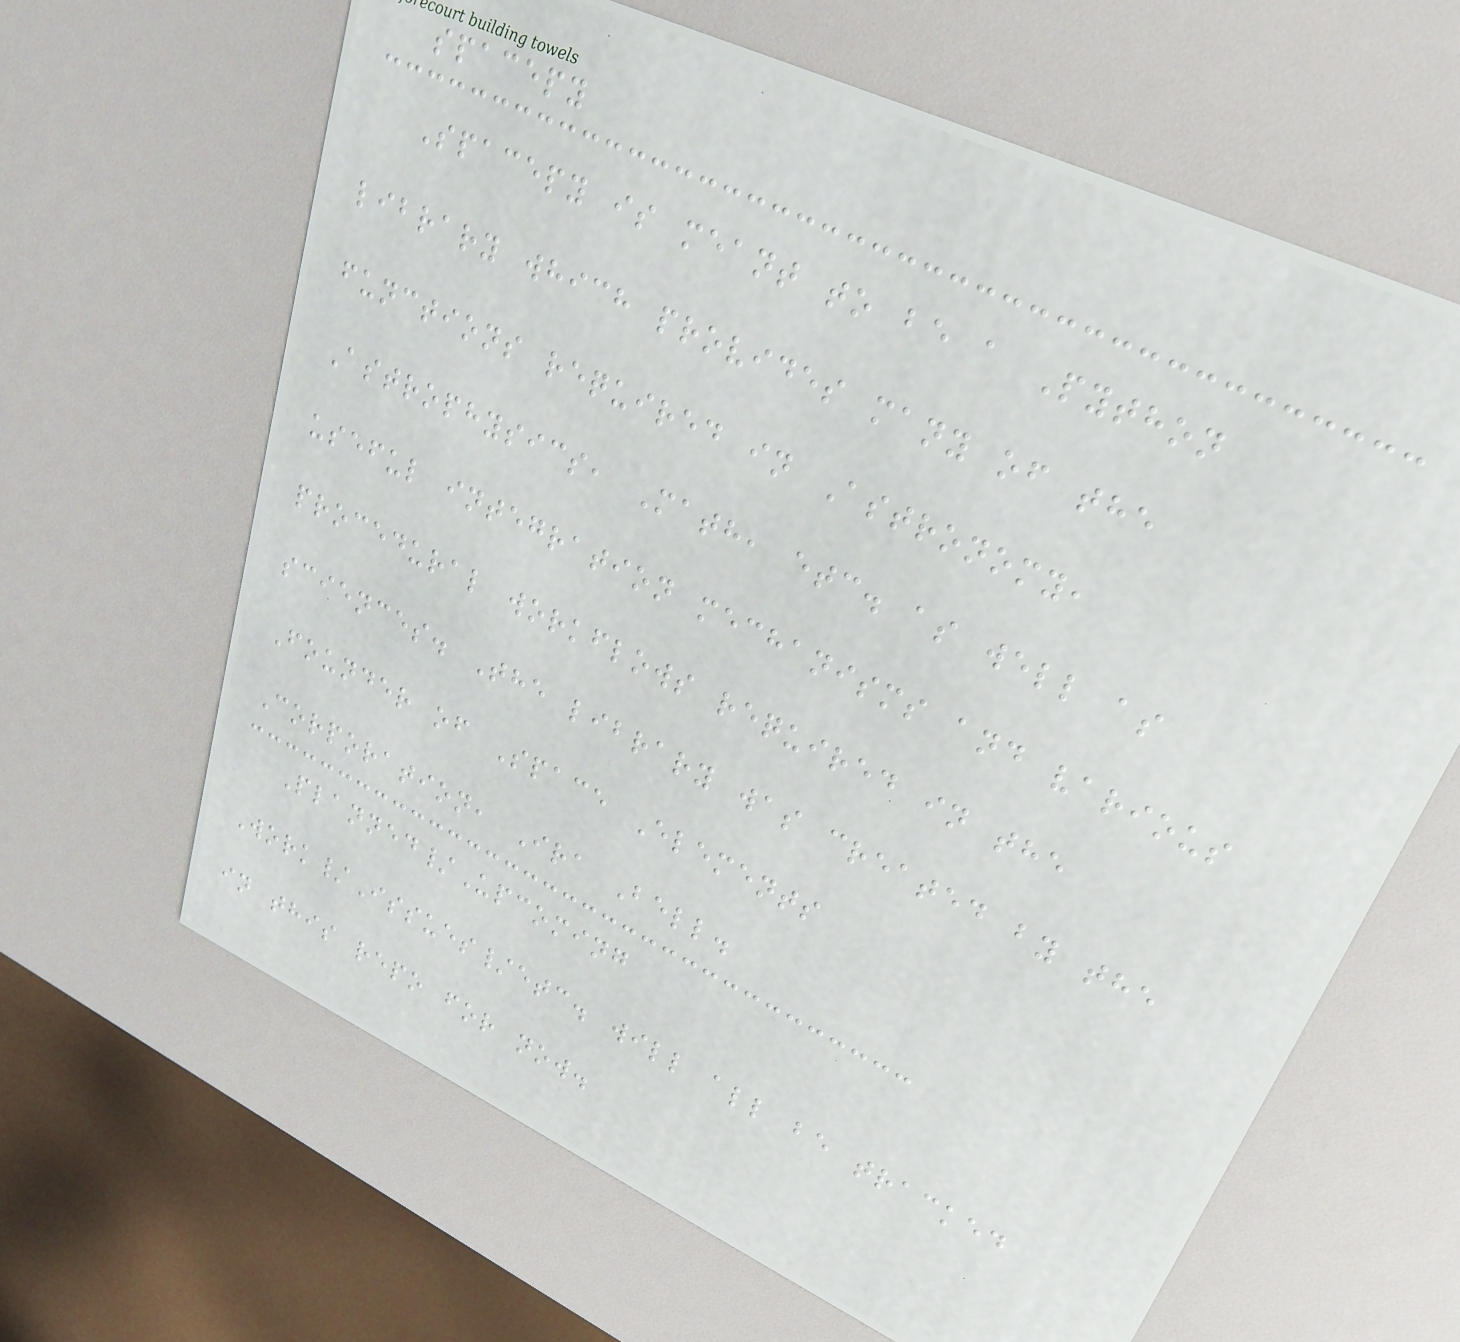spacepy
Spacepy is meant to be a Python
library which provides many of the
functions required in Astronomy,
Astrophysics, Math, etc. as well as
useful integration mechanisms and various
procedural workflows required in the
sciences. The library was created by the
Founder of Space Elements
Corporation, Ira Bell.
Planned/Upcoming
Work/Issues/etc. will all be tracked
in this repo for now.
